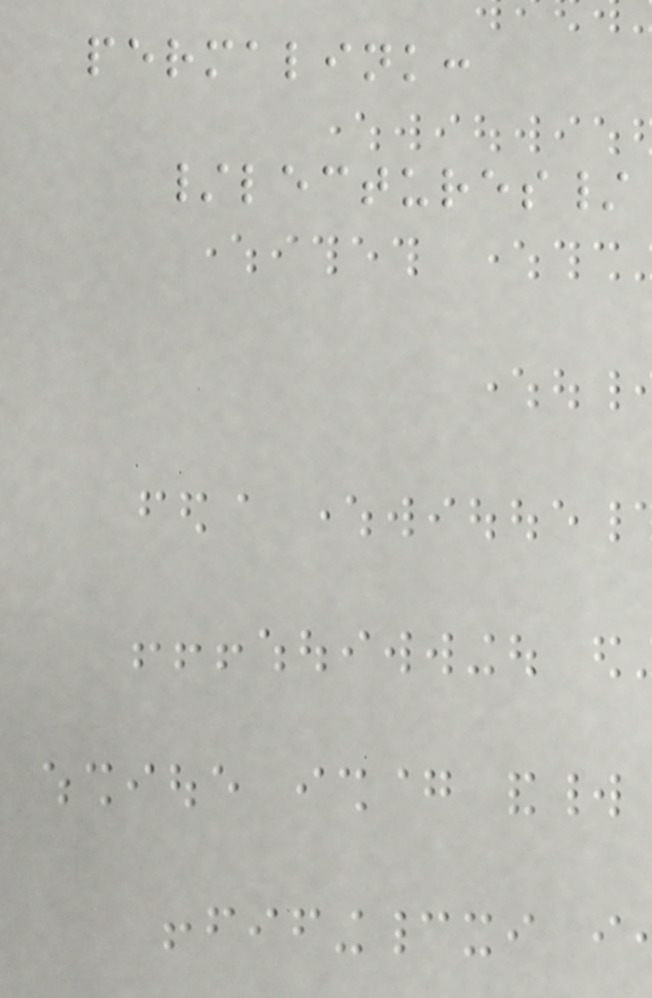permalink:
/lectures/
